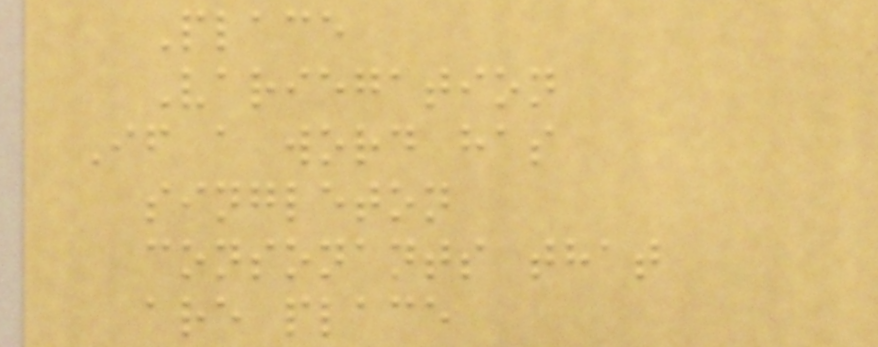Place
Variegation
If a word has
singleton
consonants that
are place
